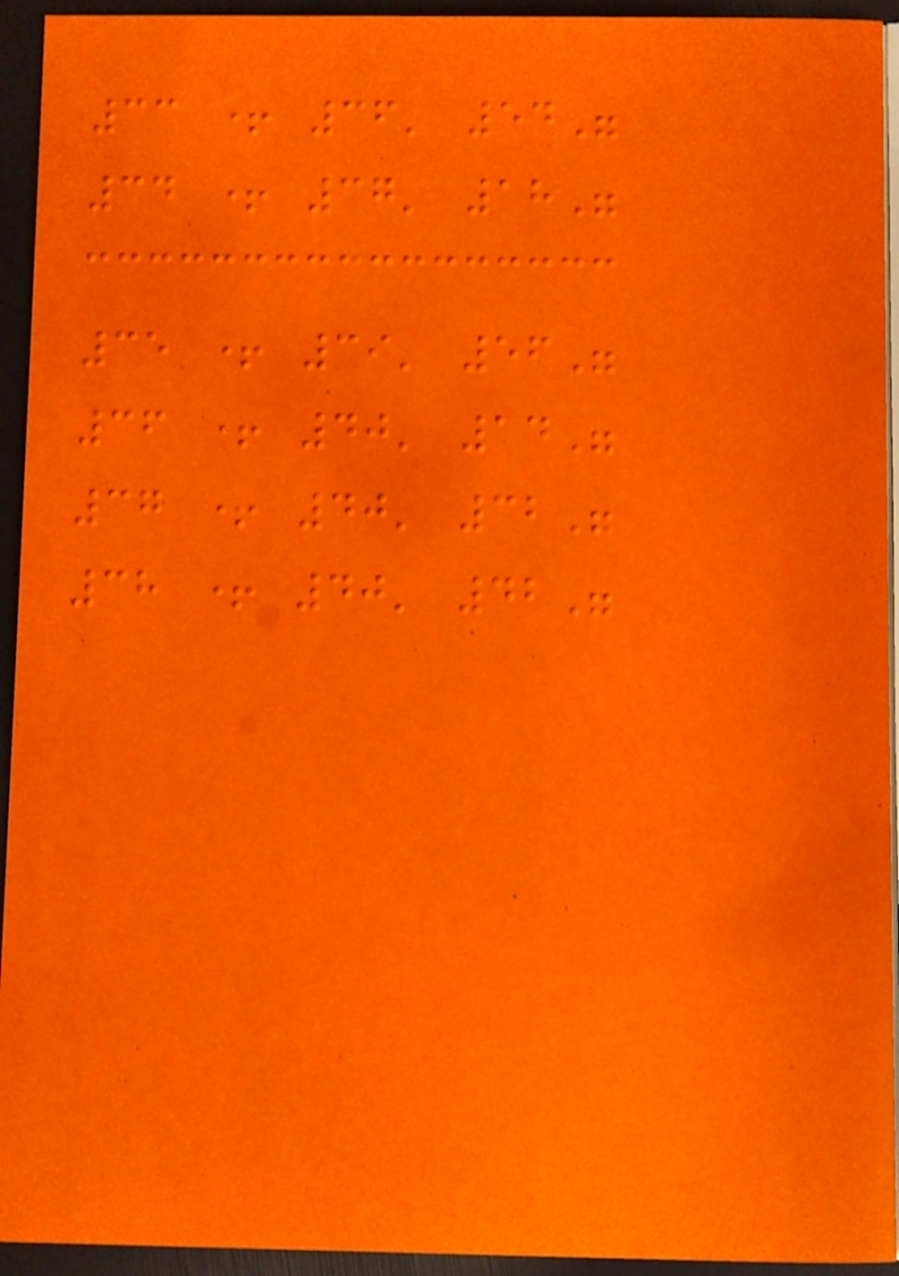33 + 36' 54"
34 + 37' 18"
35 + 39' 56"
36 + 40' 14"
37 + 40' 32"
38 + 40' 42"
